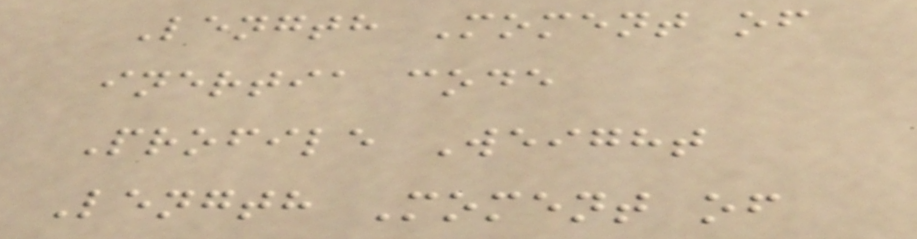Length Moment of
inertia code
Profile Weight
Length Moment of
